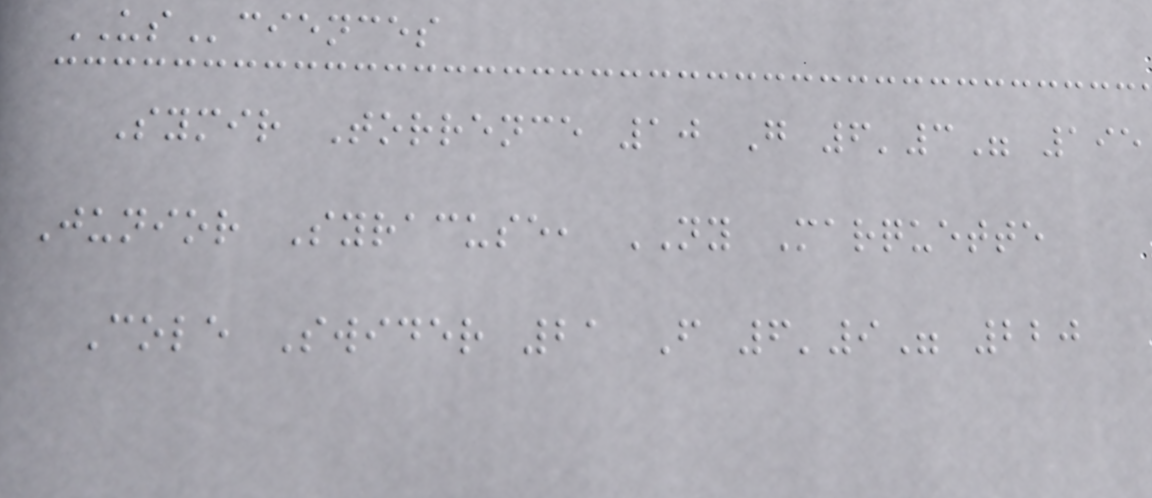USciences
Symir Torrence 10 G 6'3" 195
Junior Syracuse, NY Marquette
Cole Swider 21 F 6'9" 220
